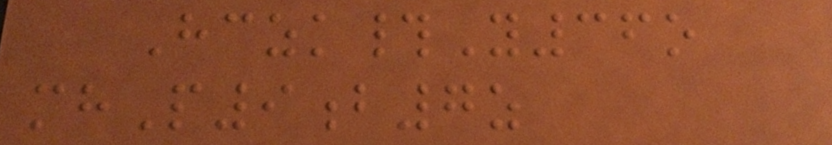Hczk#Y36o
mhP9b7z
